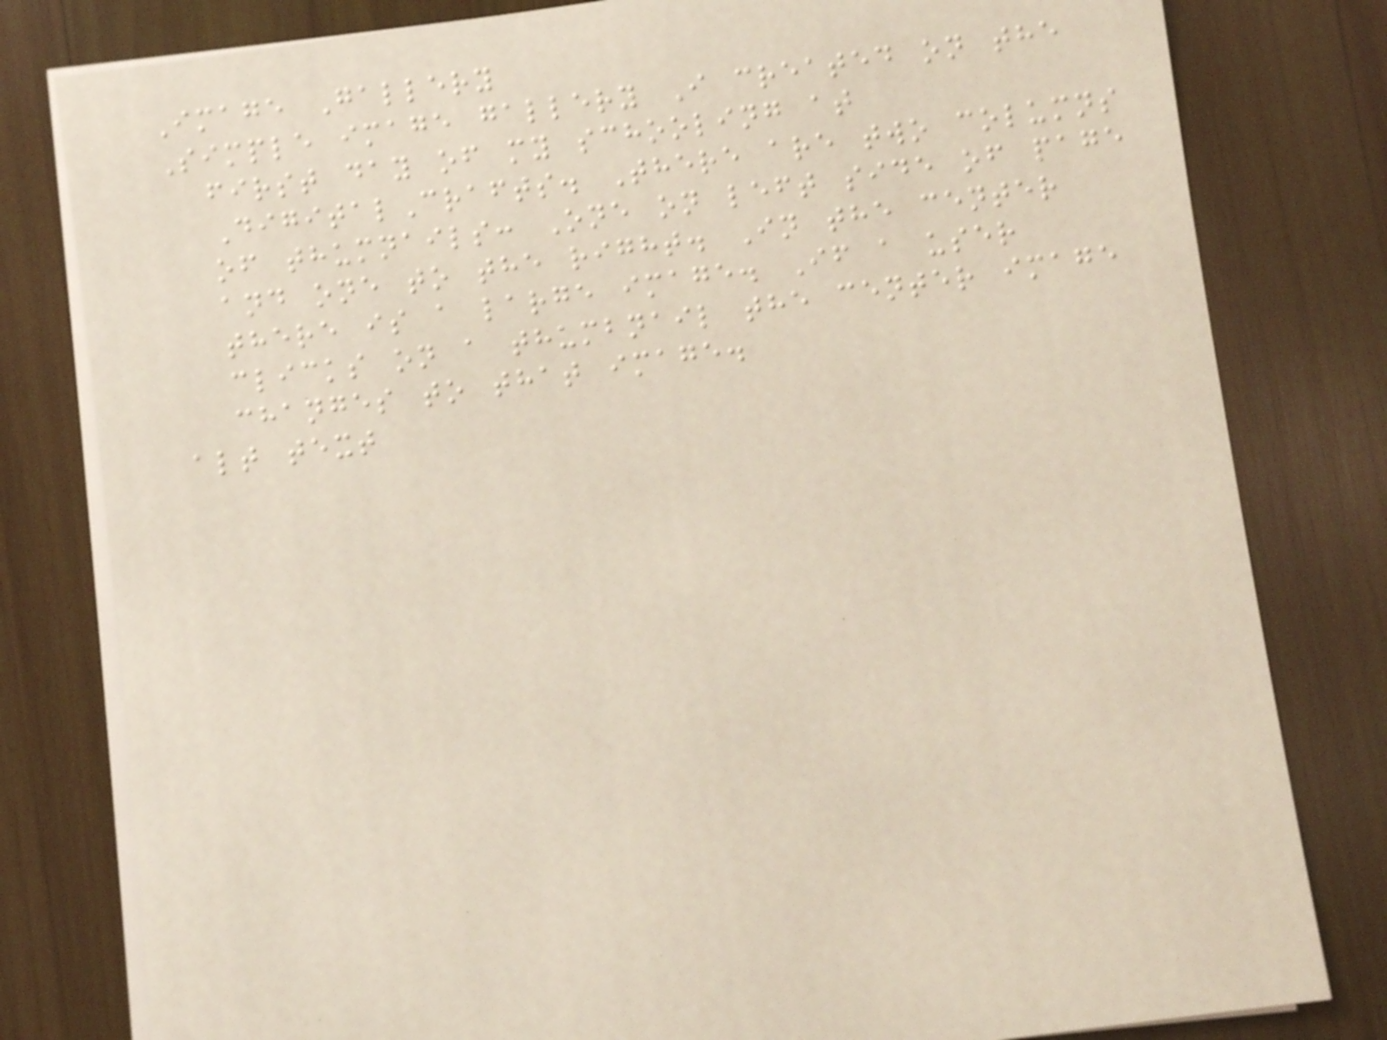Image Gallery
Simple image gallery I created on the
first day of my schooling at
DigitalCrafts. There are two columns
of thumnails: One on left side of page
and one to the right. In the center
there is a large image. If a user
clicks on a thumbnail the center image
changes to that image.
alt text
